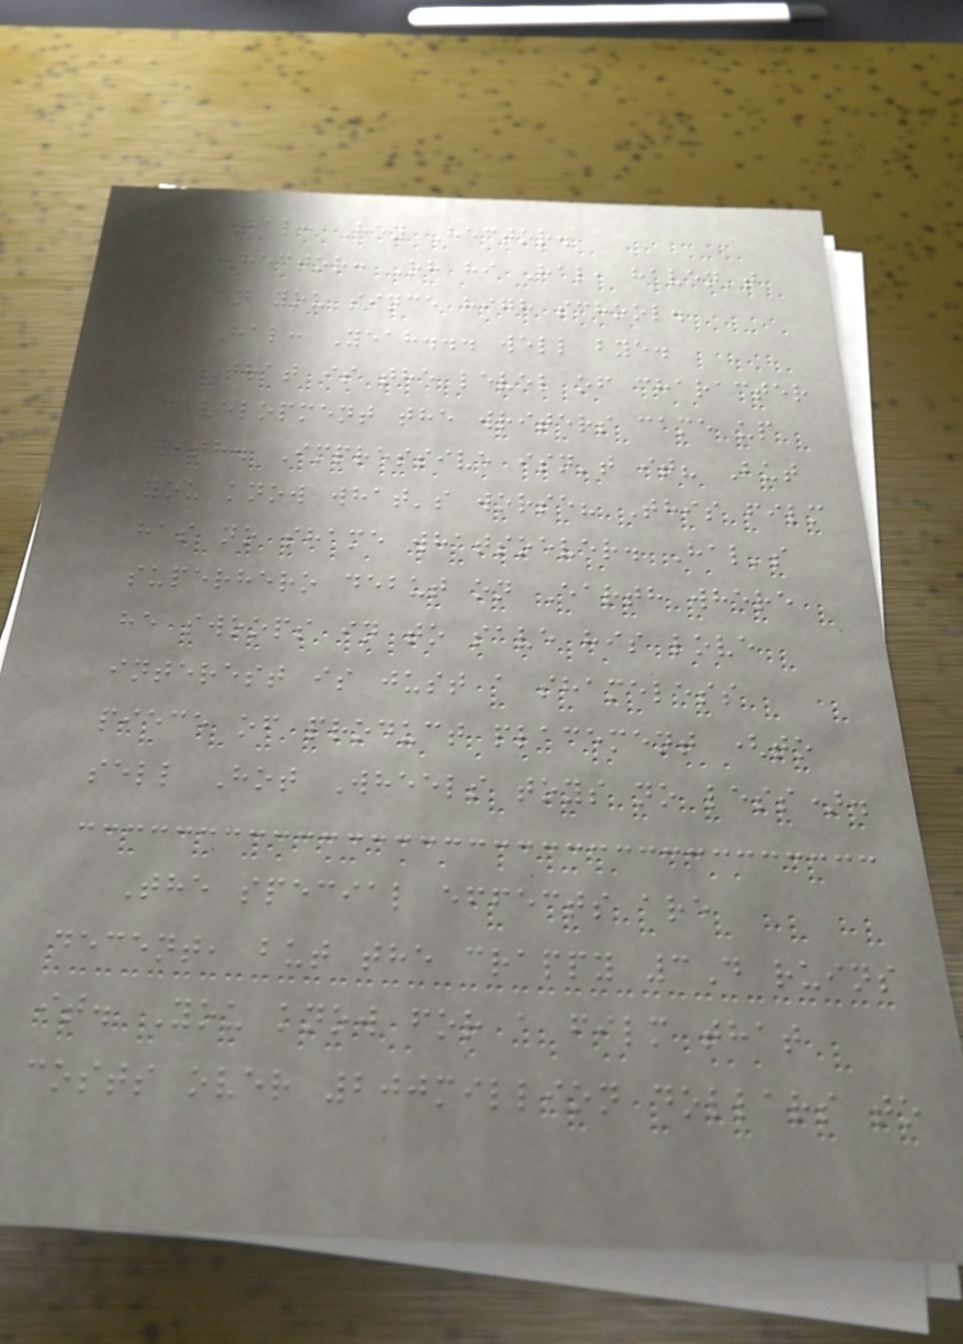Hal: Hey Hector.
Hector: Oh hi Hal, haven't
seen you since high school.
Hal: Yeah... well bye.
That is the level of character
development the writers came up
with. Impressive isn't it? But
you know what's worse? This film
has no shame whatsoever. Hal's
superhero debut on Earth where
he swoops in to save his love
interest is just a shameless
piece of product placement (to
sell Hot Wheels toys no less).
The special effects are
decent, but the crappy 3D ruins
it. You know for a film that
costs over 200million dollars to
